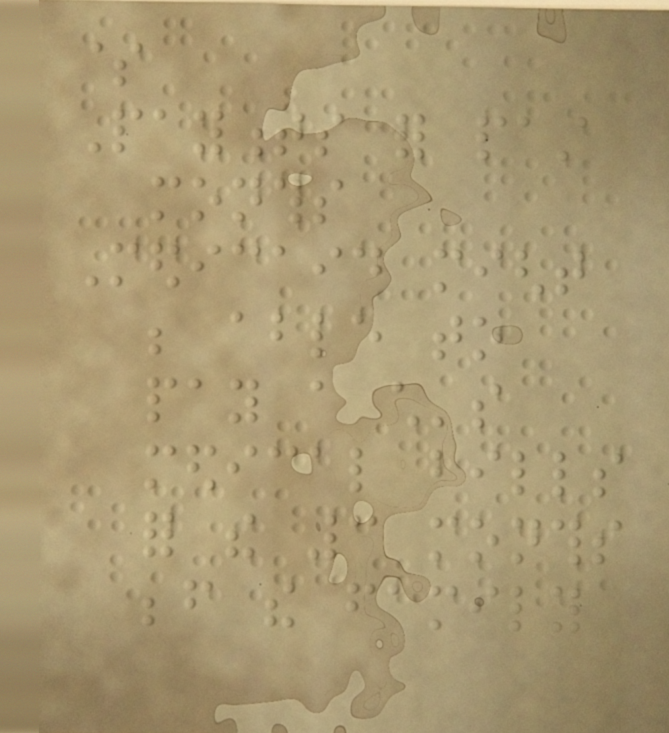$
Payments for past
months
Medicaid might
be able to
pay a child's
medical bills
for the 3 months
before the family
